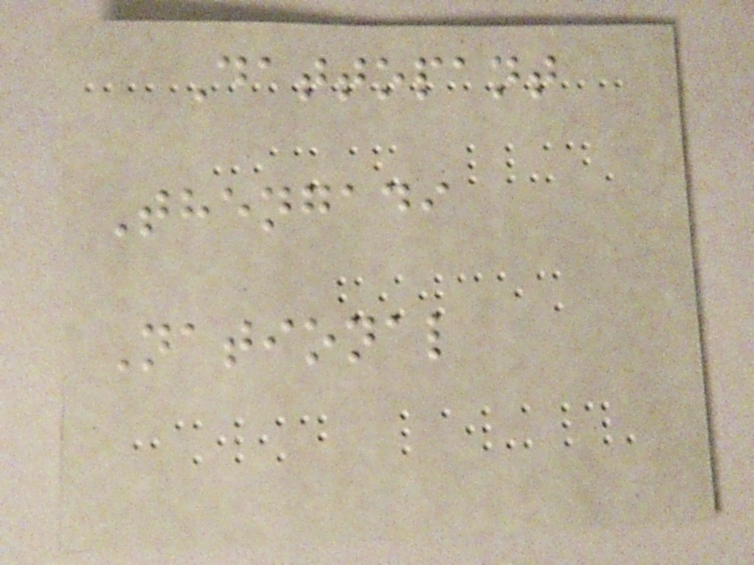Dattopant
Thengadi
National
